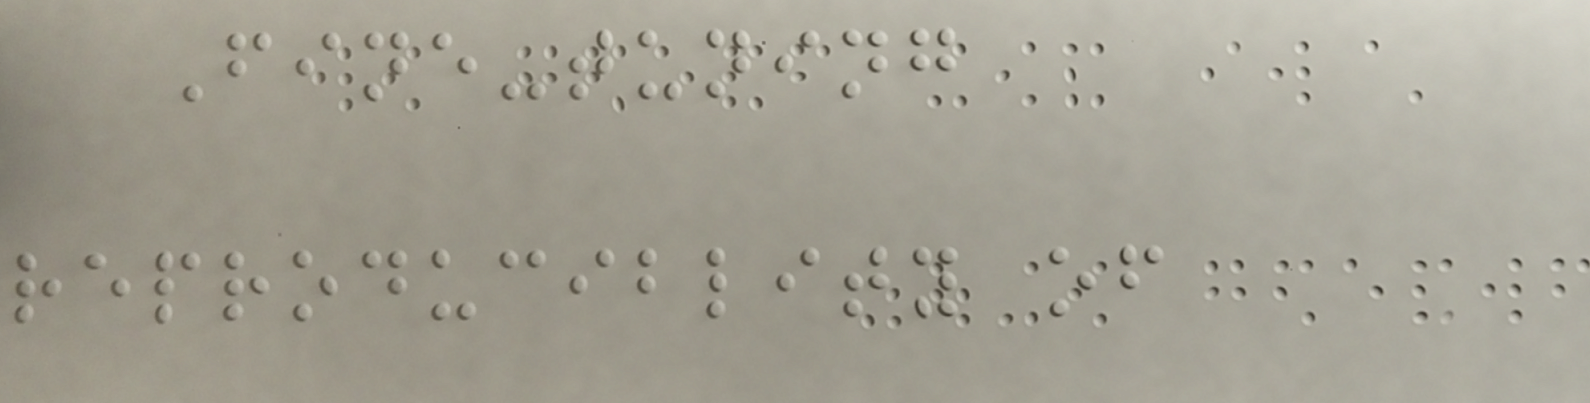Fine-tuning
reproduciblity of
